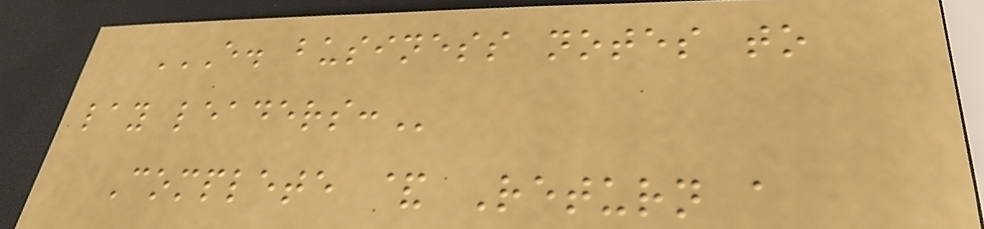E. BUSINESS NOTES TO
LAY LEADERS:
Complete & Return a
